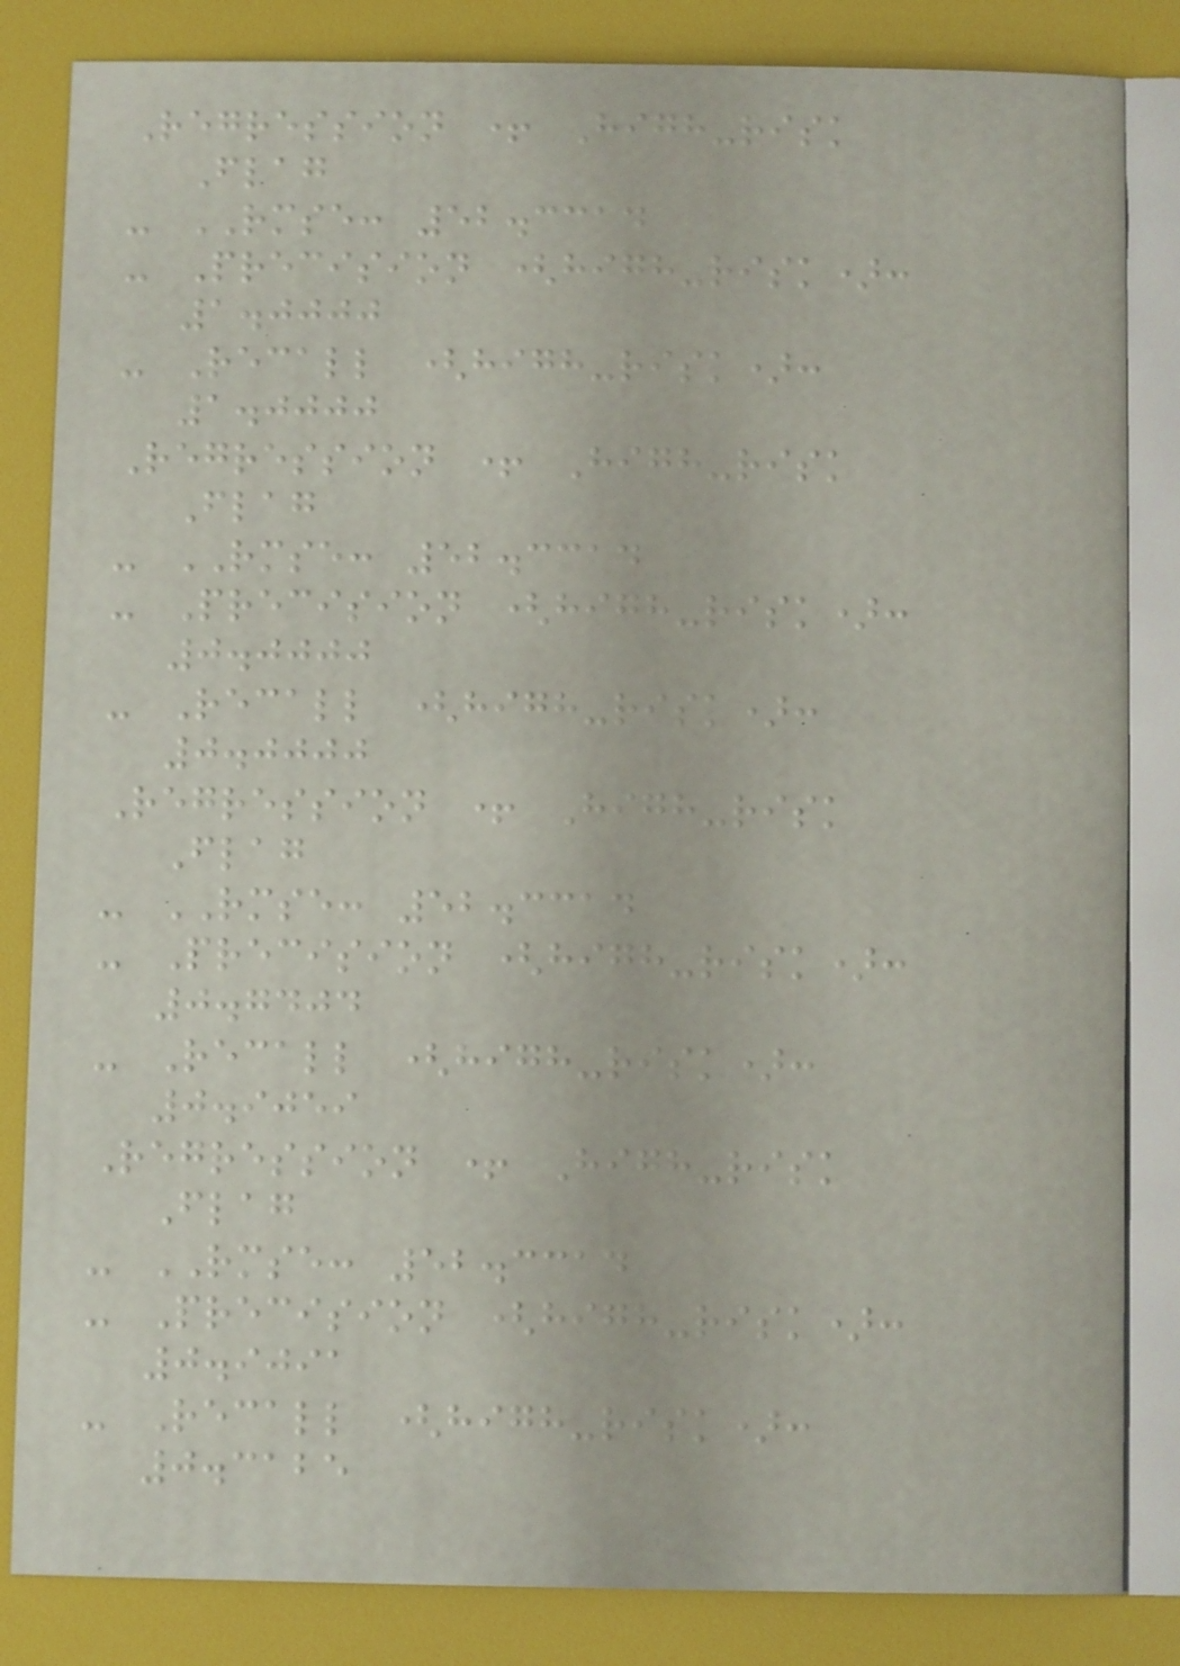Regression + High-risk
Flag
- RMSE: 52.3314
- Precision (high-risk):
1.0000
- Recall (high-risk):
1.0000
Regression + High-risk
Flag
- RMSE: 52.3314
- Precision (high-risk):
0.0000
- Recall (high-risk):
0.0000
Regression + High-risk
Flag
- RMSE: 52.3314
- Precision (high-risk):
0.7404
- Recall (high-risk):
0.9059
Regression + High-risk
Flag
- RMSE: 52.3314
- Precision (high-risk):
0.9091
- Recall (high-risk):
0.3125
